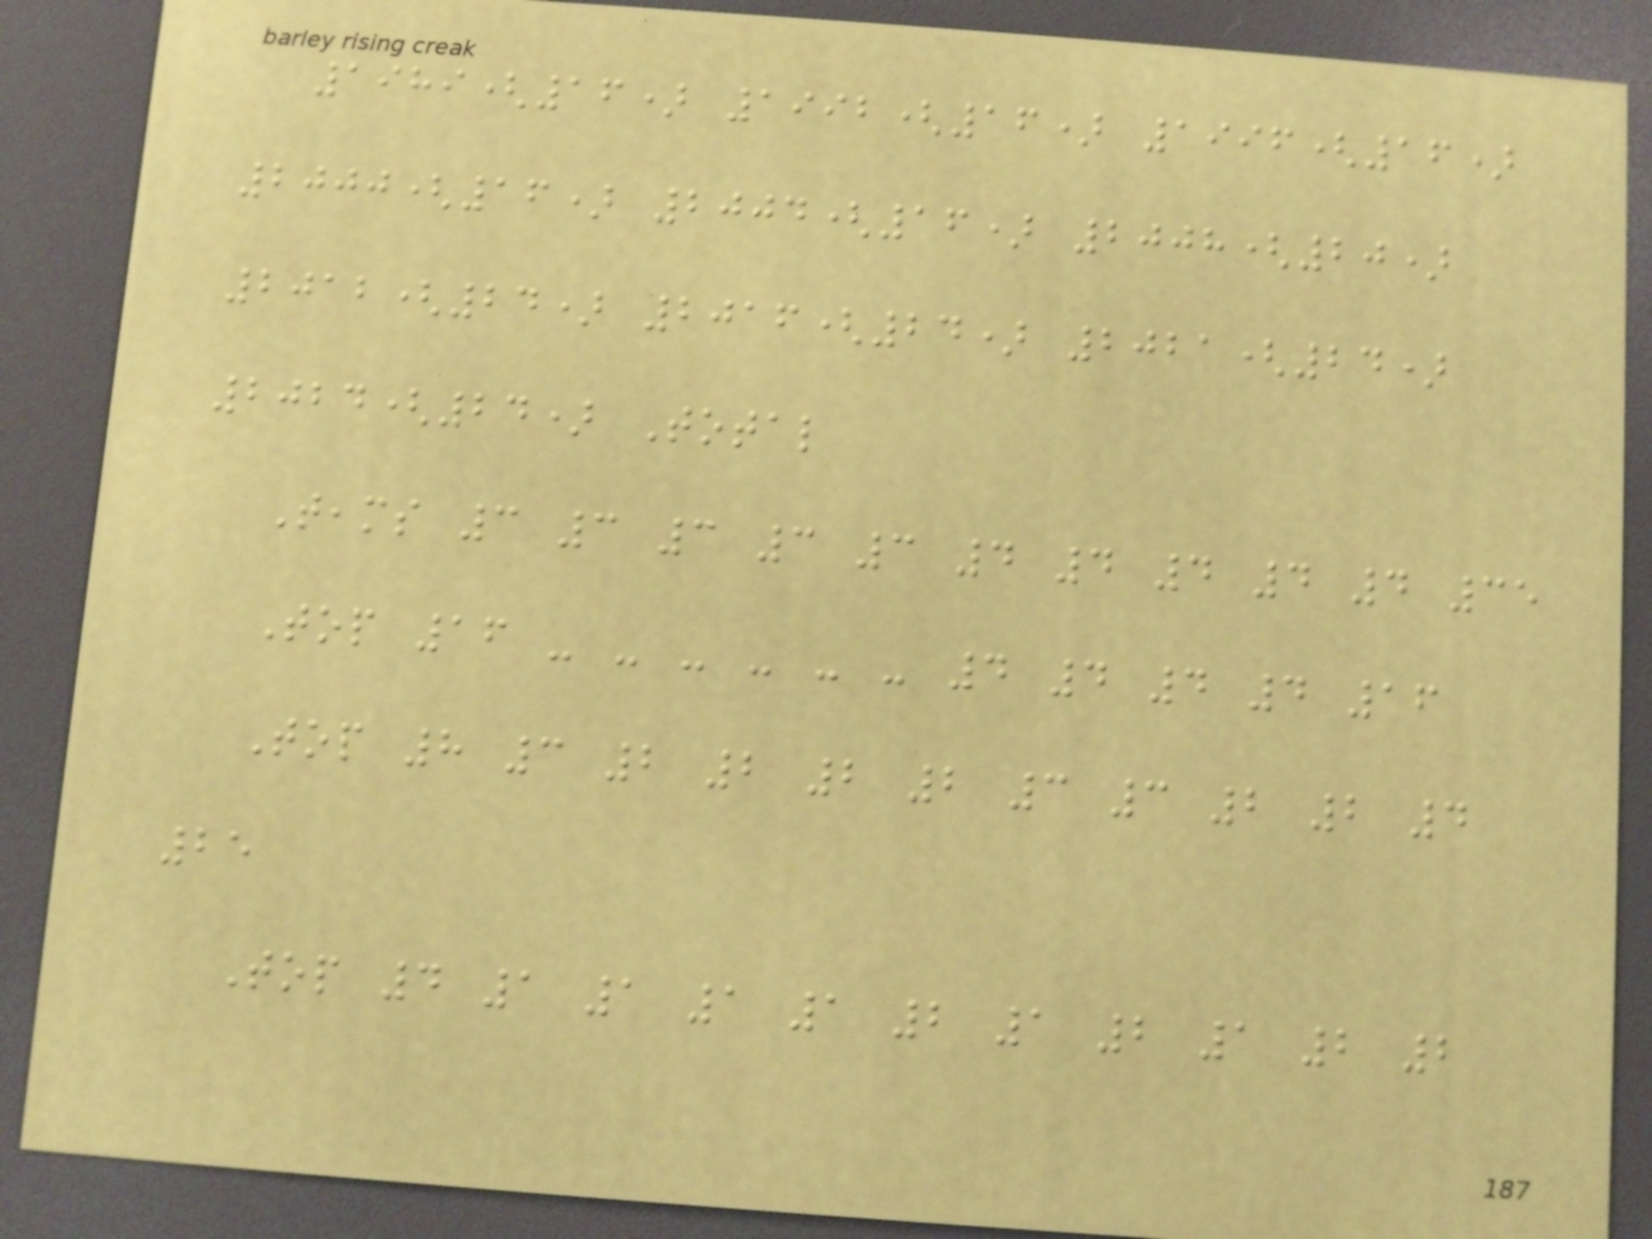1989(16) 1992(16) 1996(16)
2000(16) 2004(16) 2008(20)
2012(24) 2016(24) 2021(24)
2024(24) Total
Teams 3 3 3 3 3 4 4 4 4 4 35
Top 16 - - - - - - 4 4 4 4 16
Top 8 3 2 2 2 2 3 3 2 2 4
25
Top 4 1 1 1 1 2 1 2 1 2 2
